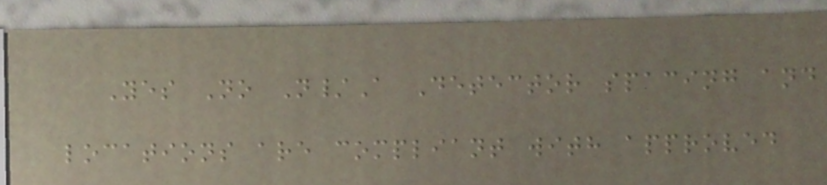Yes No N/A Detector spacing and
locations are compliant with approved
